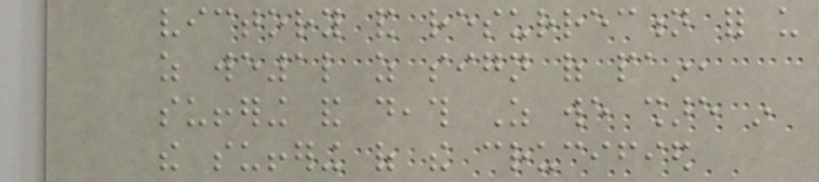victory and resurrection for us
as we1l as sign of pain,
suffering and death As we share in
the suffering of the crucified
